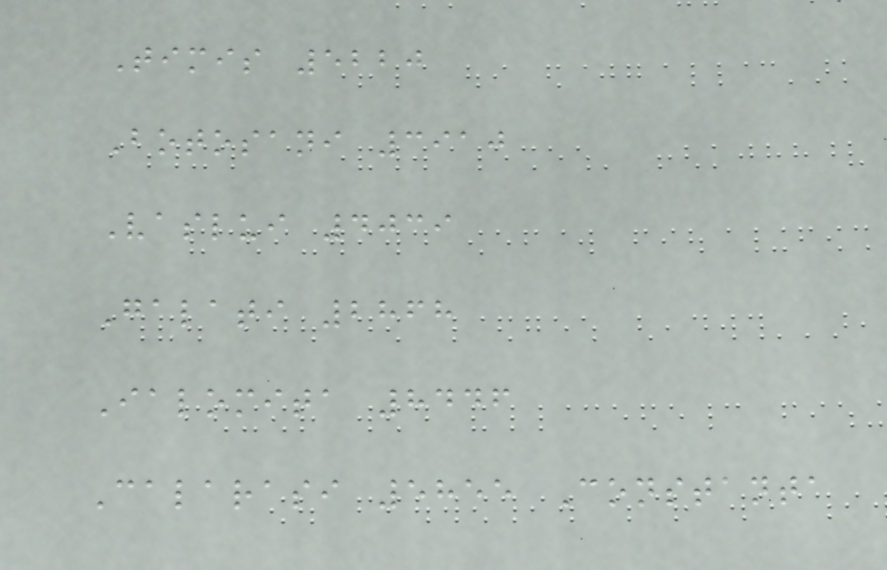Timis 5220
Botosani 3910
Vaslui 4039
Galati 2868
Ialomita 8446
Calarasi 5855 Constanta
